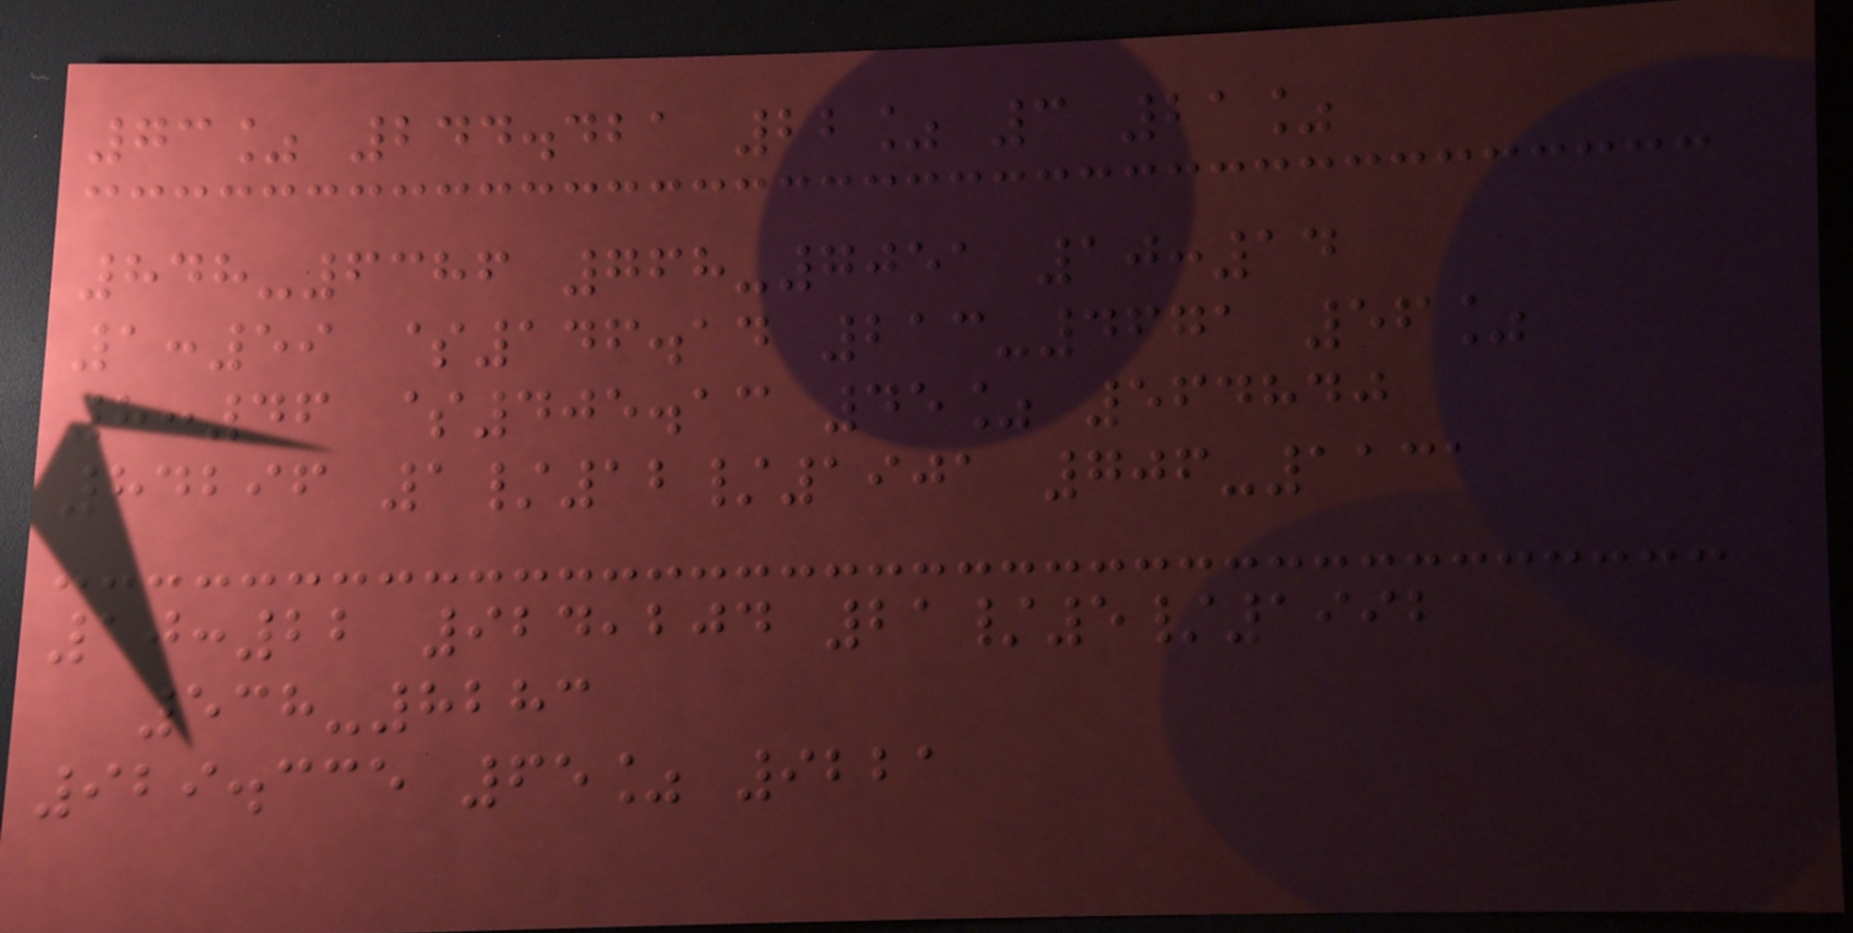73% 244.421 22% 3 21%
848-6386 768-7051 10:14
1:59 $146.14 213-4671 56%
8:46 $405.13 45% 564840
84296 1/12/1901 706-1131
10:22 924,204 21/5/1992
538-8283
929.335 65% 9221
